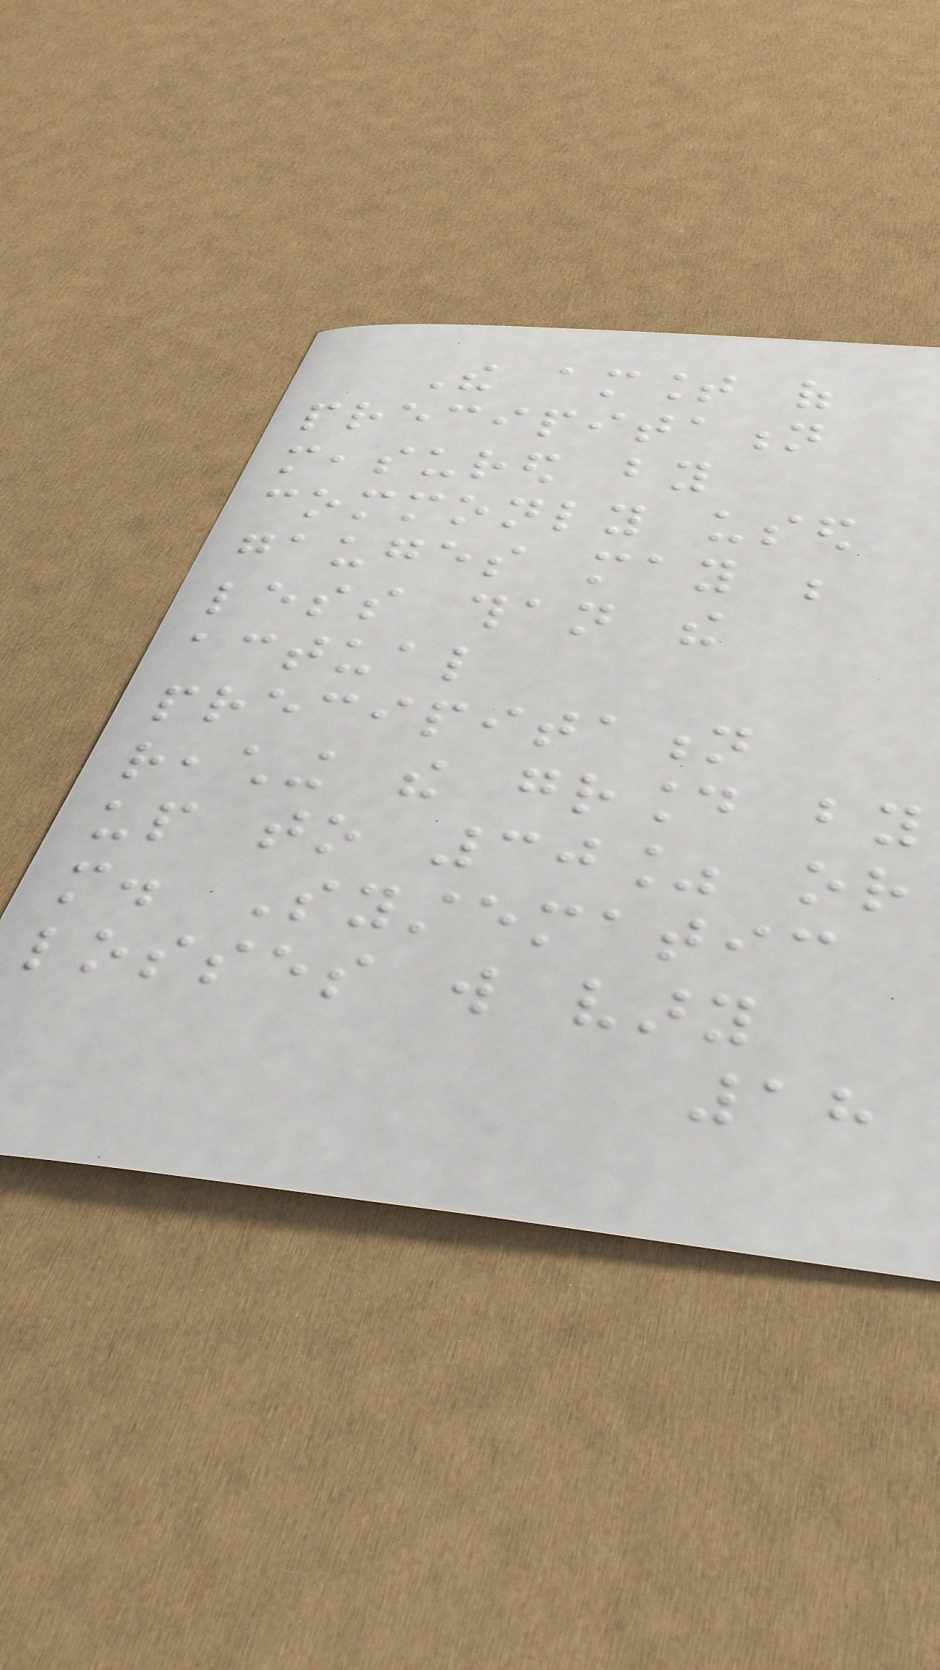The amount of
precipitation
measured by
commonly used
gauges may be
less than the
actual
precipitation
reaching the ground by
up to 30% or
more. Systematic
losses will vary
18
